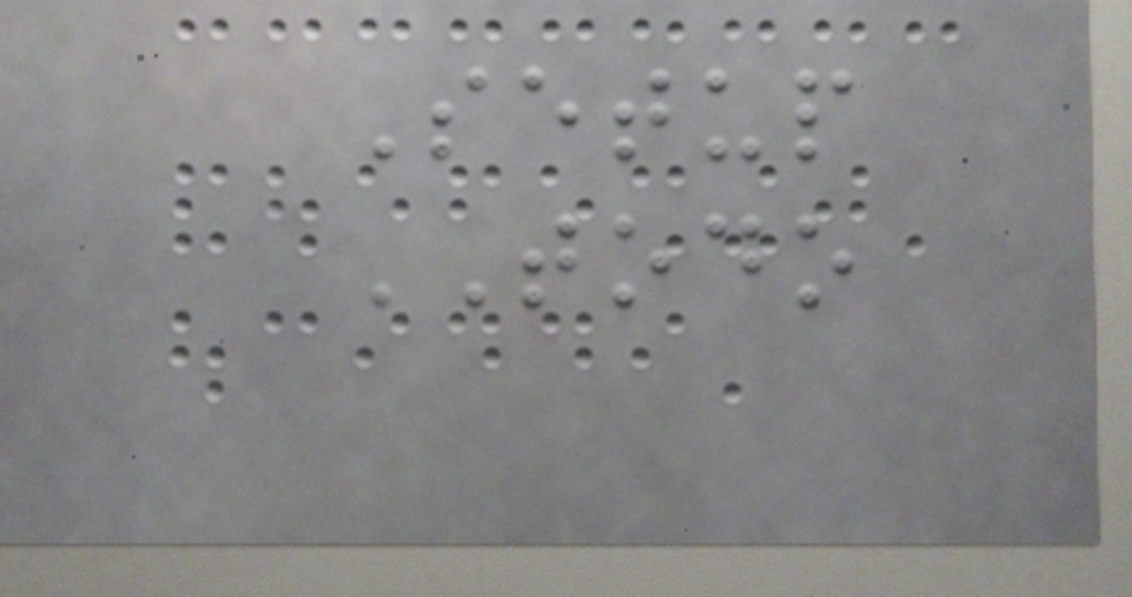Setup
TODO
